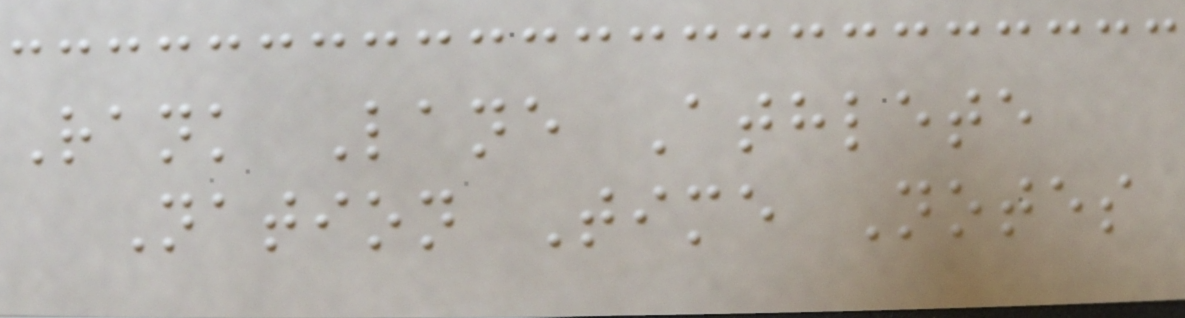Rank Lane Athlete
Nation Time Notes
